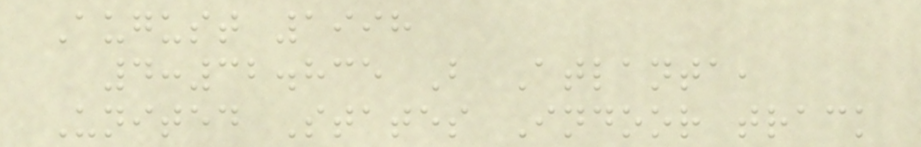August 1998
4:32.835 B Atlanta,
United States Indoor track
